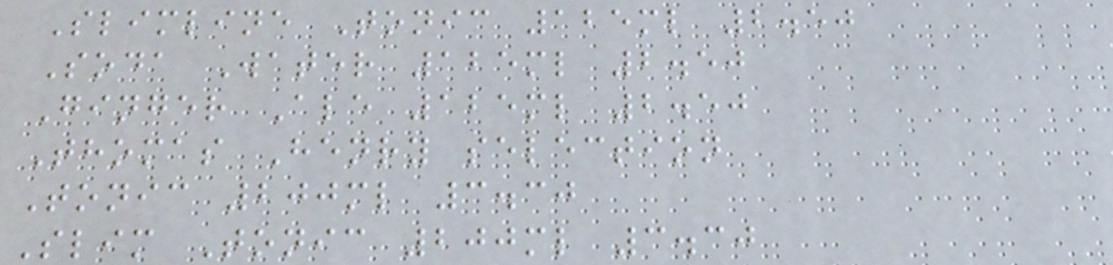Slimline Tonic 125ml 2.50
Soda Water 125ml 2.50
Ginger Ale 125ml 2.50
Thomas Henry selection
Tonic 200ml 3.30
Slim Tonic 200ml 3.30
